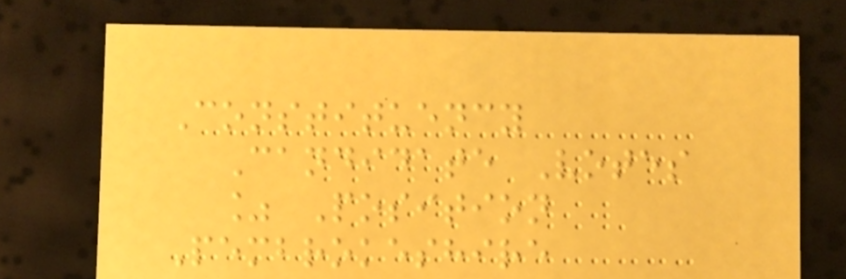Constituency
Candidate Votes
% Position
Pembrokeshire
